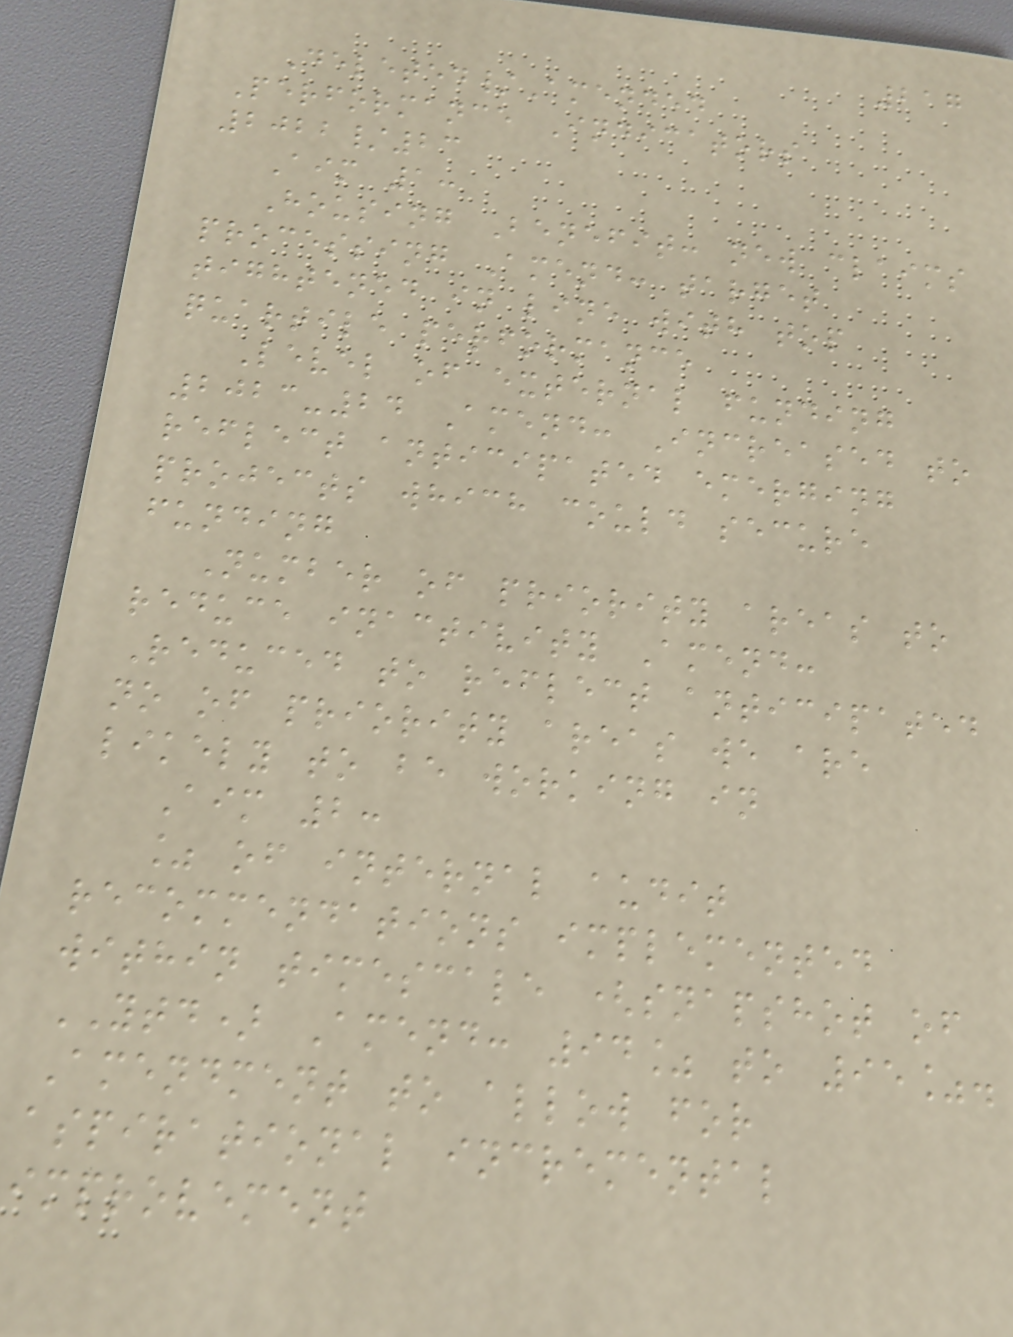217
Deleted/Amended
Performance Indicators
2022/23
Aim 1:
Housing Benefit: new claims
processing Amend: target
tightened in line with top
quartile performance
Level of external funding
2023-24 Amend: Increased to
reflect anticipated emerging
projects which could secure
funding
Number of priority areas to
reduce inactivity Amend:
Reduced to reflect anticipated
no of priority areas we are
likely to be working in
Aim 2:
% of internal audit
recommendations implemented
within timescale (snapshot of
YTD) Amend: 94% to 95%.
Amendment to allow for
aspirational incremental
improvement
